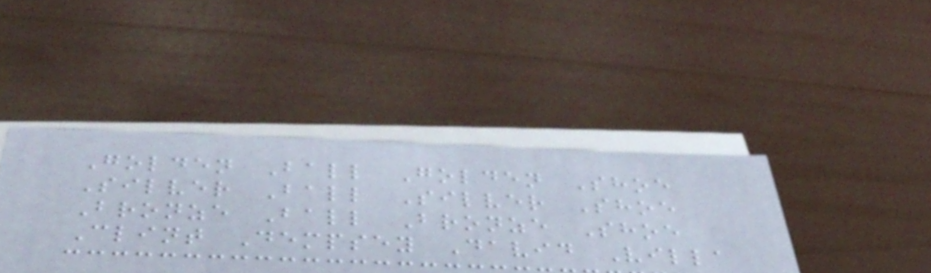Golden Ball Golden Shoe
Silver Ball Silver Shoe
Bronze Ball Bronze Shoe
Clint Dempsey David Villa
